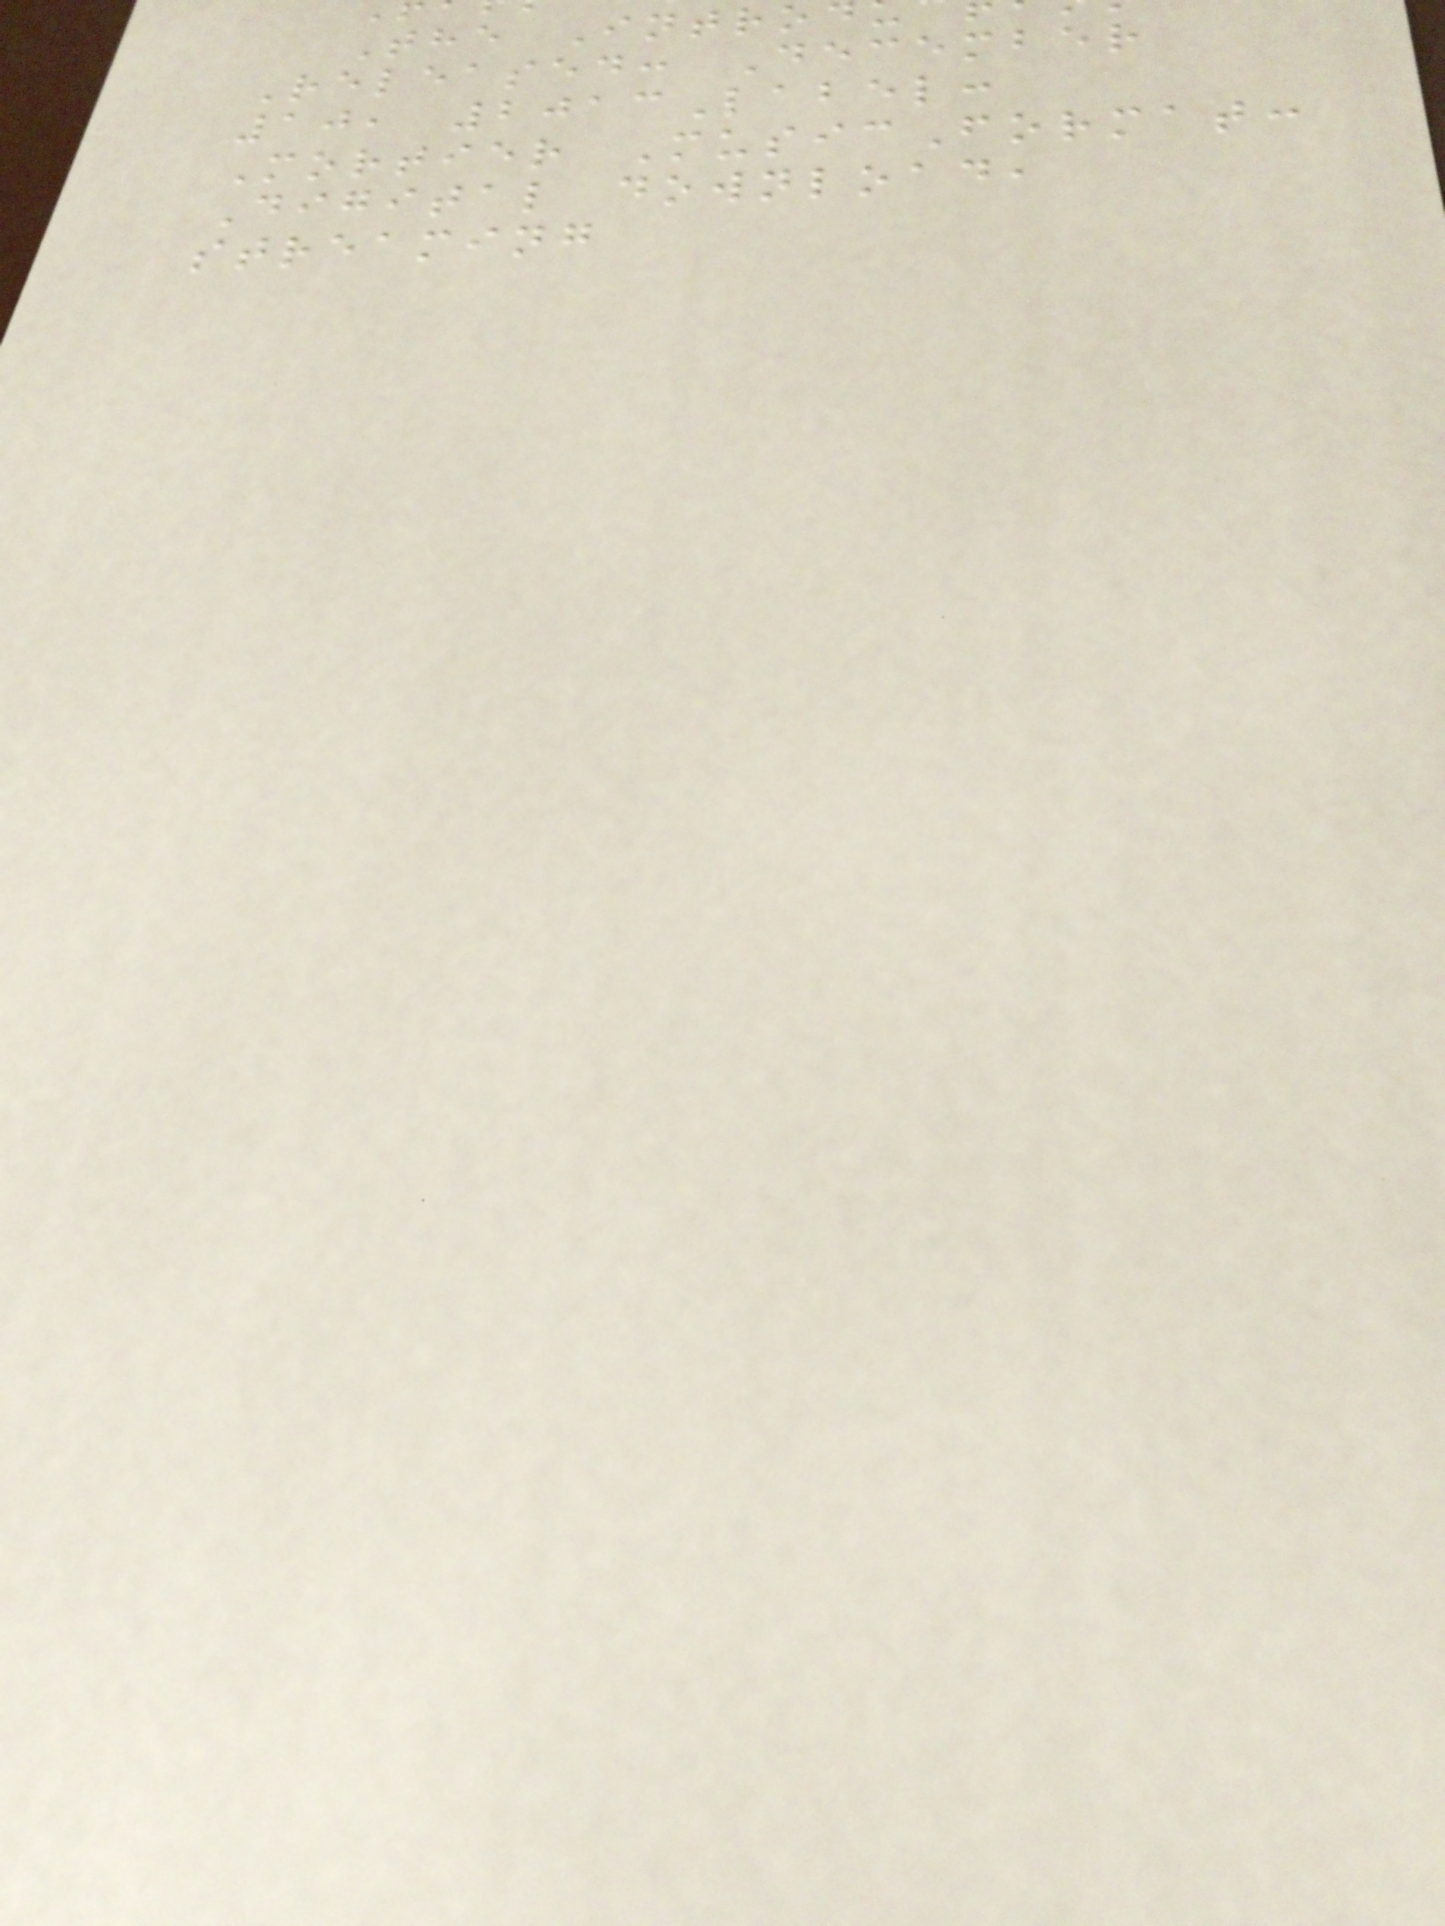The Intro
Released: December
10, 2013Label:
Mortier MusicFormat:
Digital download,
streaming
